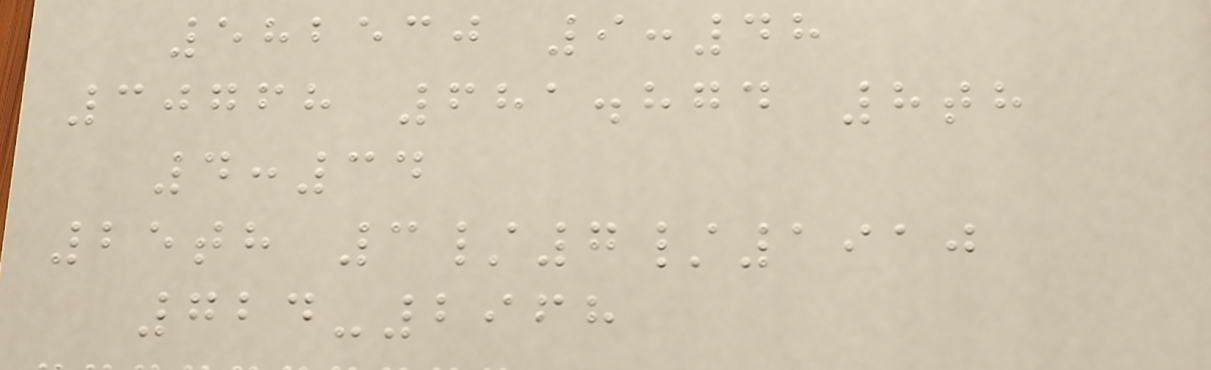582530 9:48
30768 681.874 8th
4:34
25th 3/7/1910
724-2968
